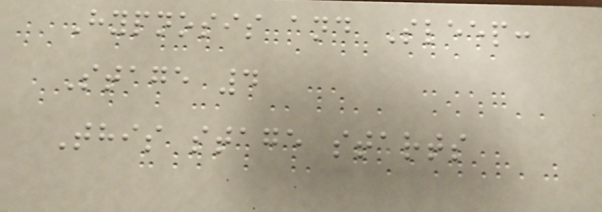Hypnosis and Sleep:
Stage 4
This stage starts
